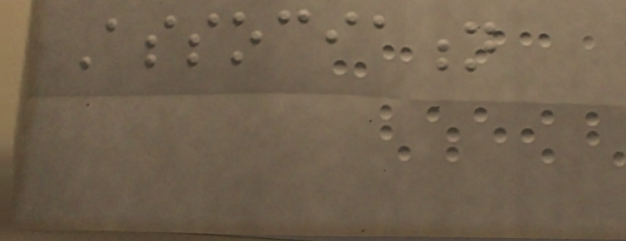Association
